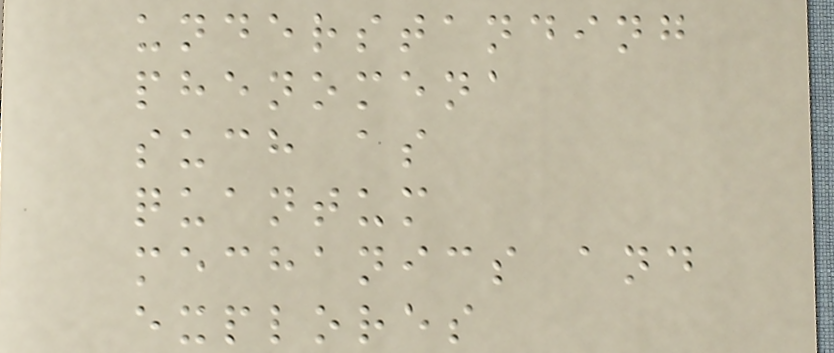understanding
phenomena
such as
quantum
mechanics and
explores
